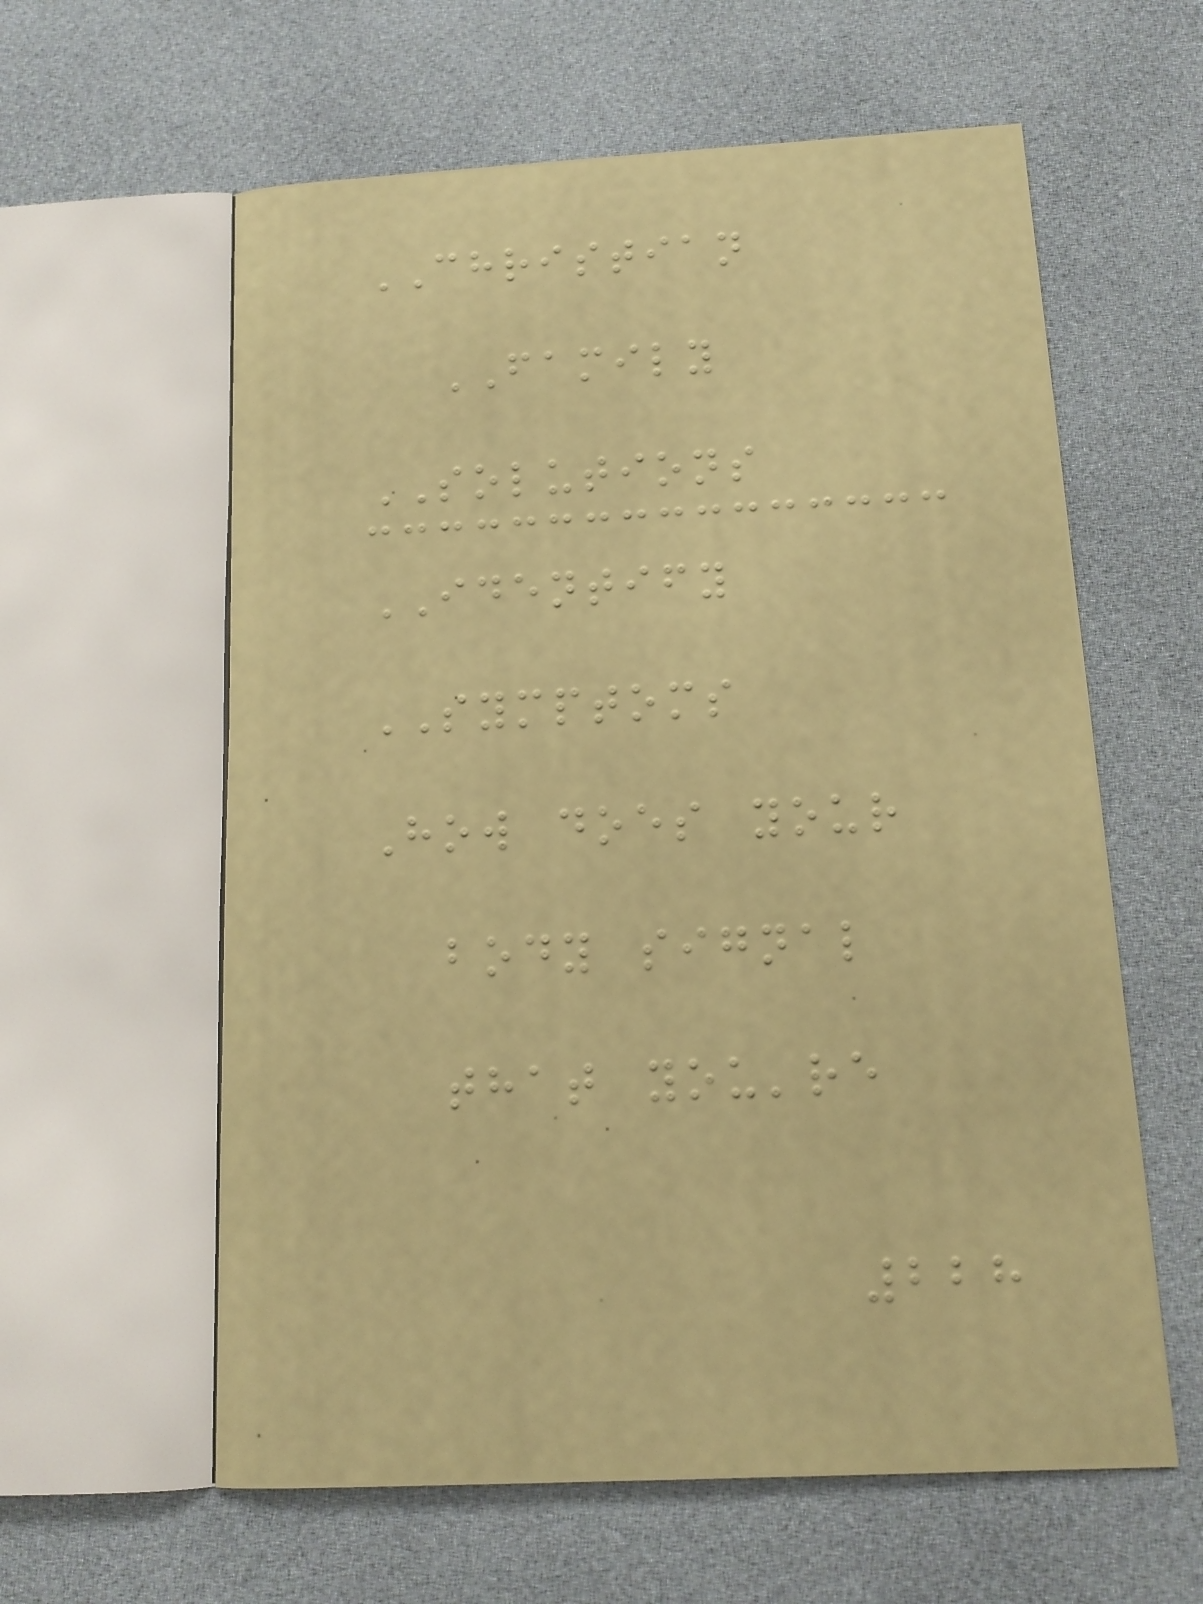CHRISTIAN
FAMILY
SOLUTIONS
IDENTIFY
SYMPTOMS
How does your
body signal
that you're
228
